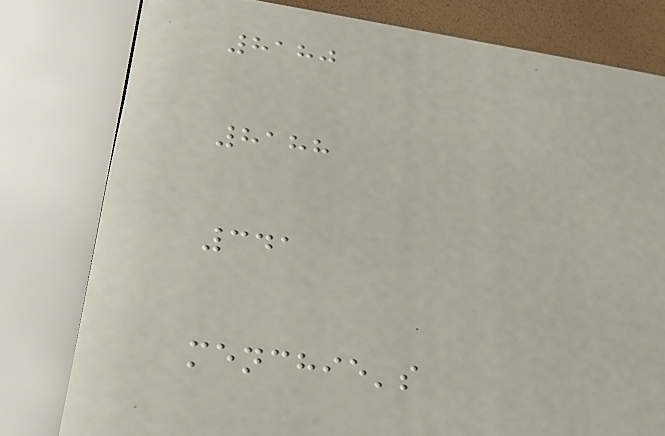8180
8188
341
menchie's
